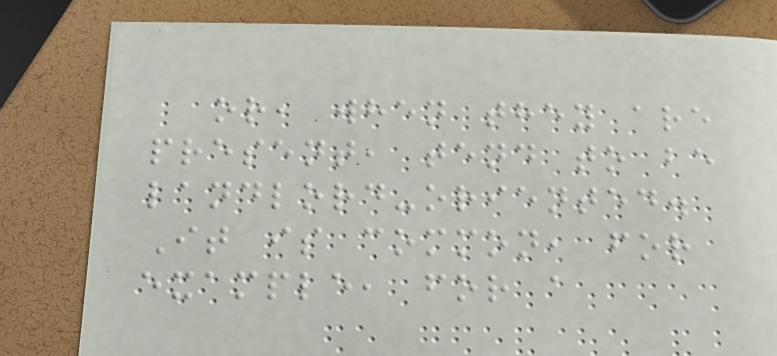or, when they are
present, tend to be
landlord-oriented.
It is common, for
example, for a
